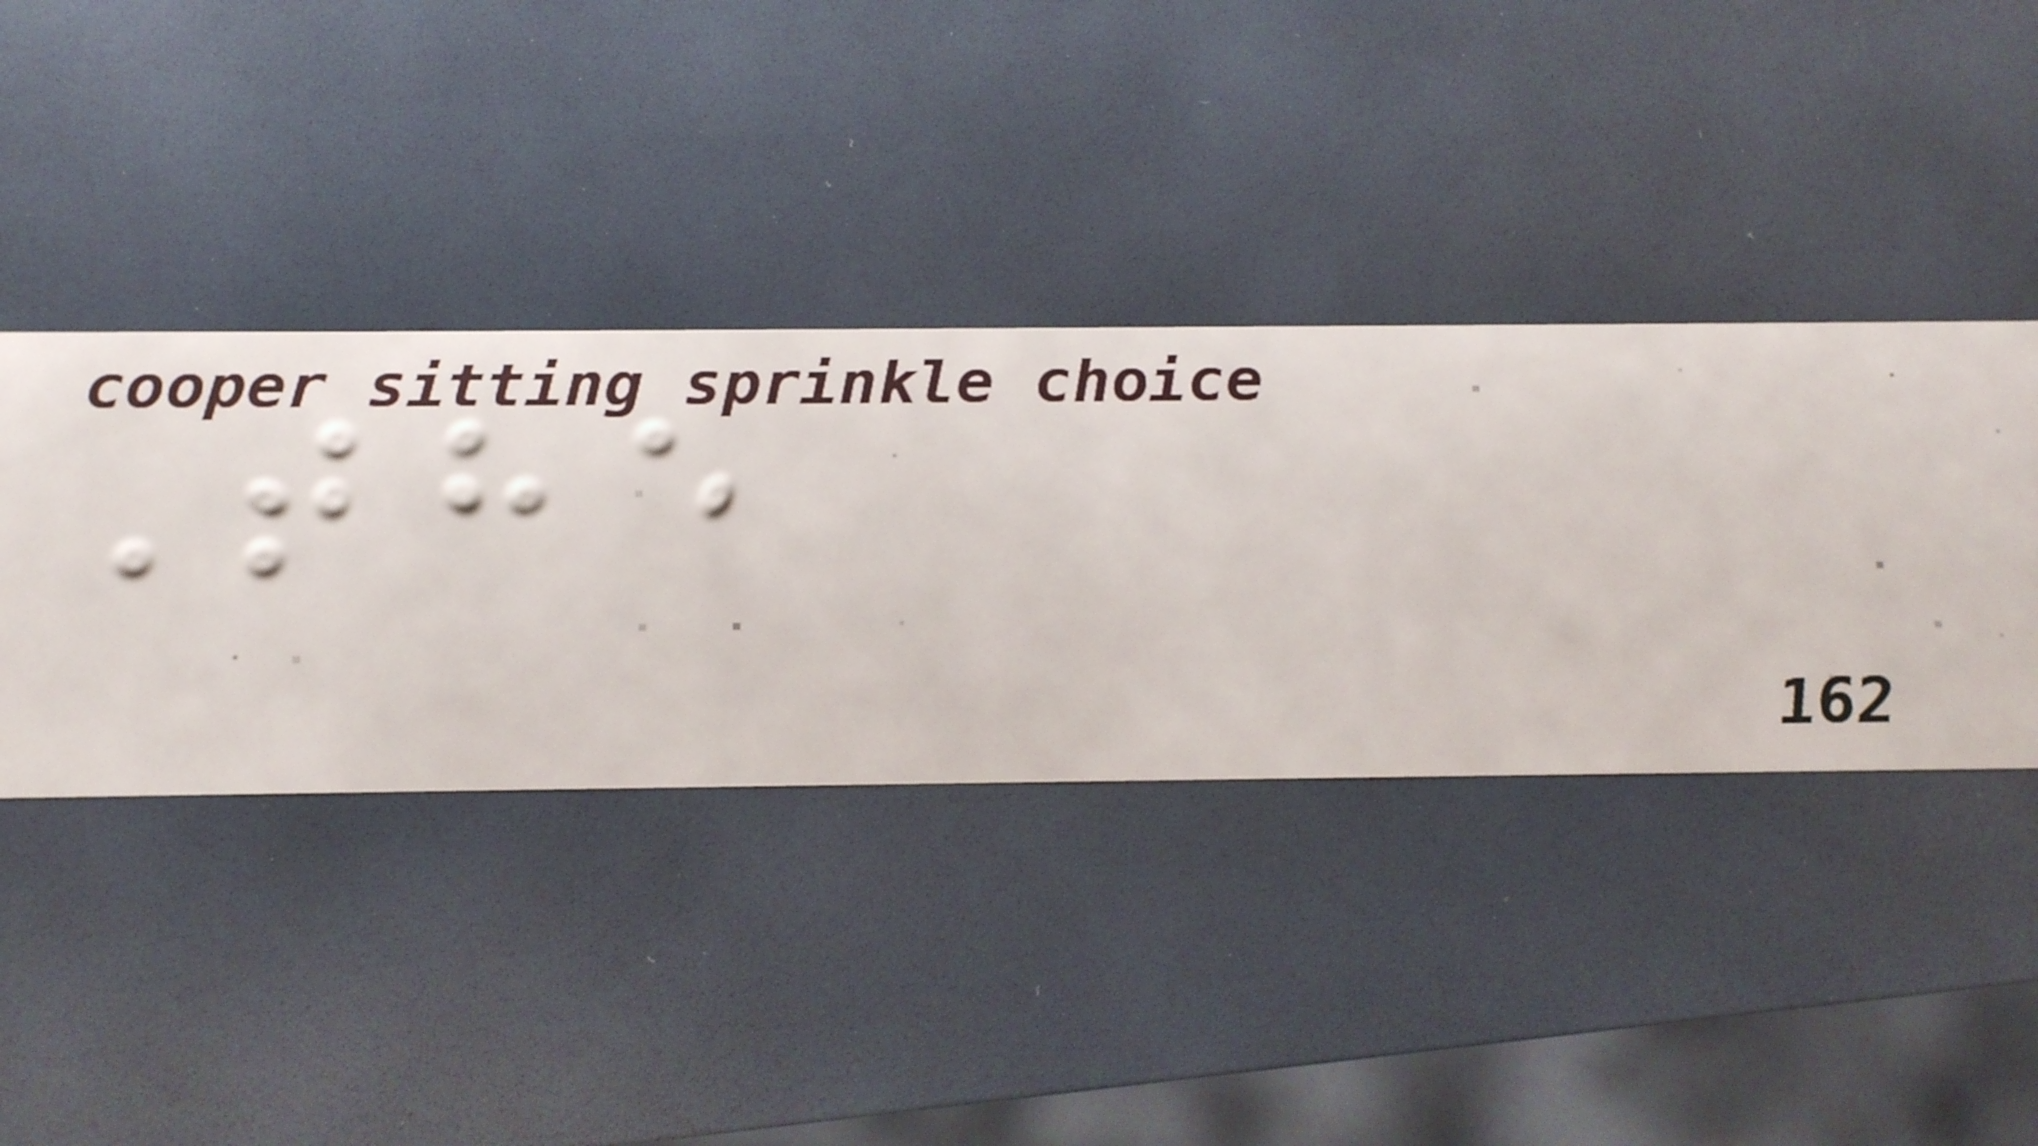The
